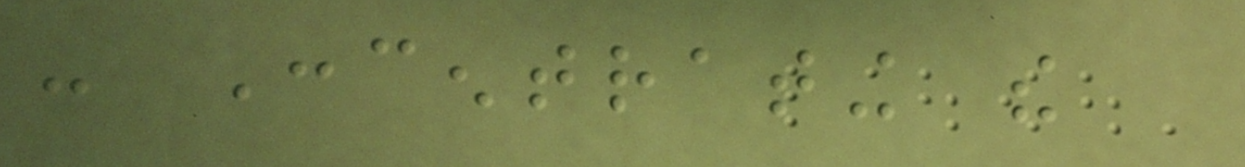- Concentrating the
